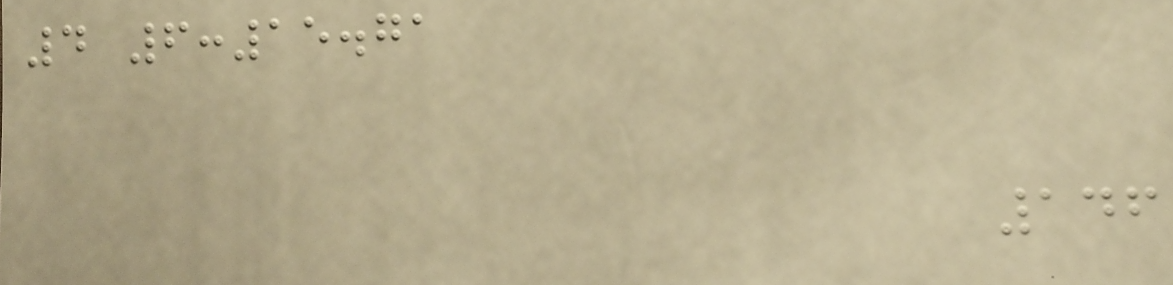4 6:15.71
146
